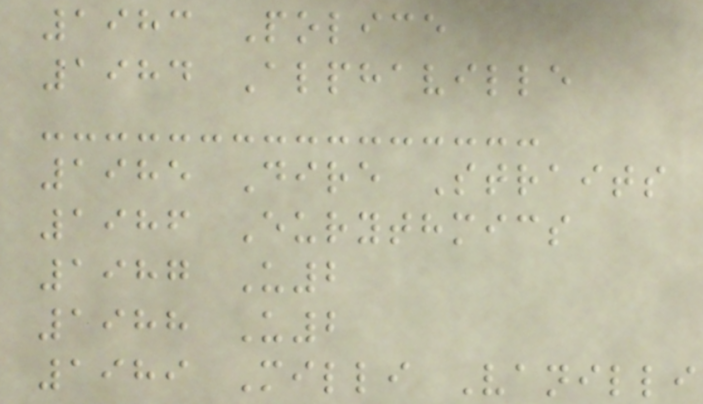1983 Police
1984 Alphaville
1985 Dire Straits
1986 Eurythmics
1987 U2
1988 U2
1989 Milli Vanilli
